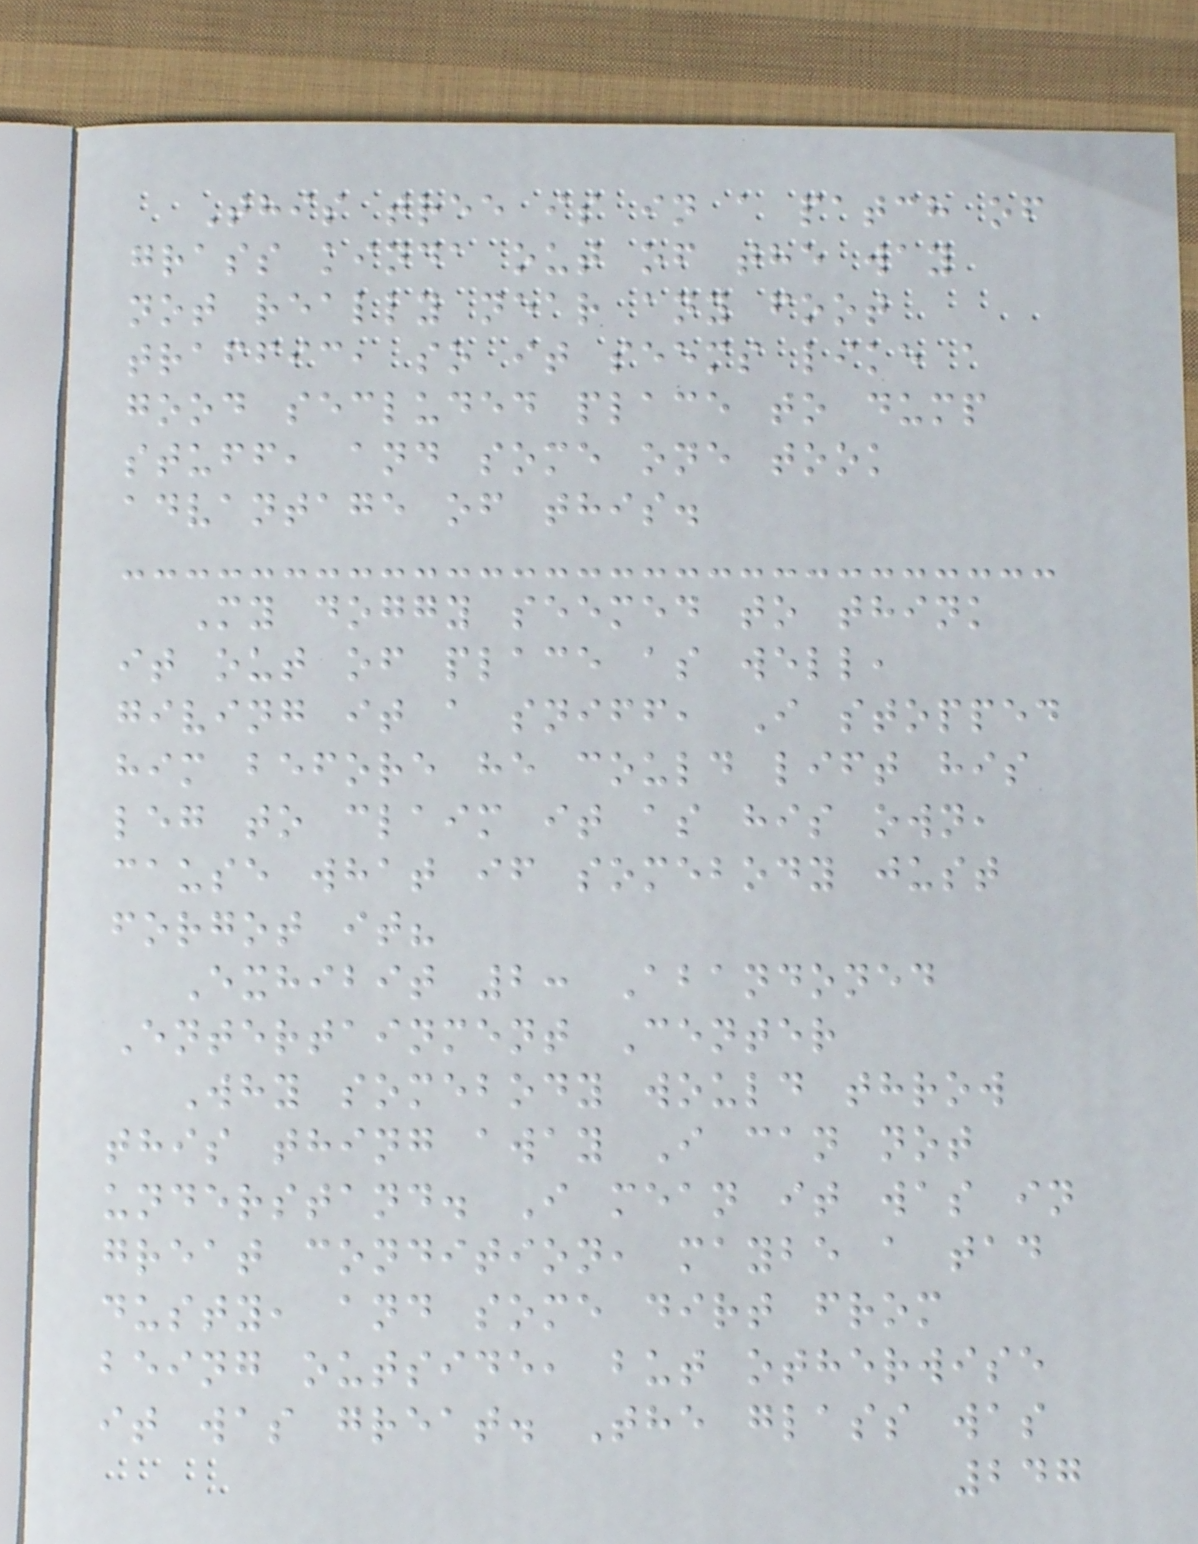This tree is in a patch of
grass kinda out of the way
not really near any foot
traffic, so it seems like a
good secluded place to dump
stuff, and some one took
advantage of this.
My doggy seemed to think
it out of place as well,
giving it a sniff, I stopped
him before he could lift his
leg to claim it as his own,
cause what if somebody just
forgot it?
Exhibit 2: Abandoned
Entertainment Center
Why somebody would throw
this thing away I can not
understand. I mean it was in
great condition, maybe a tad
dusty, and some dirt from
being outside, but otherwise
it was great. The glass was
247
